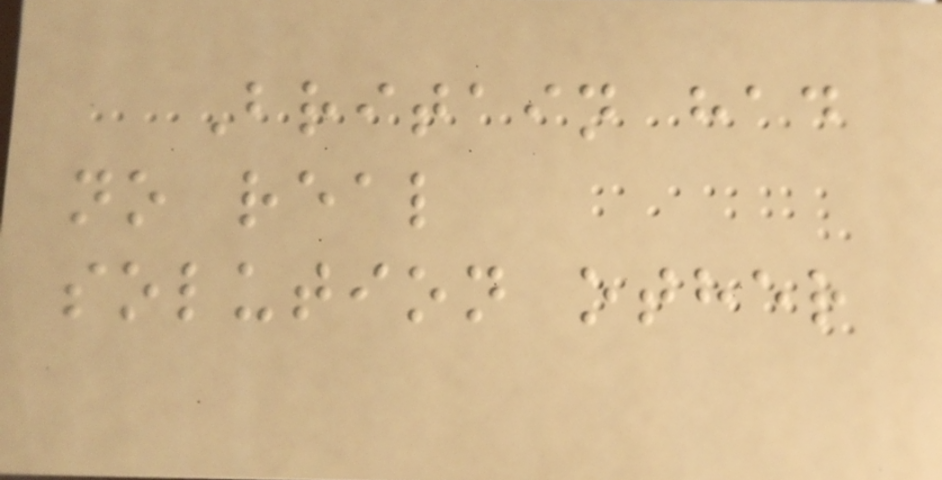Britain had
no real
solution other
